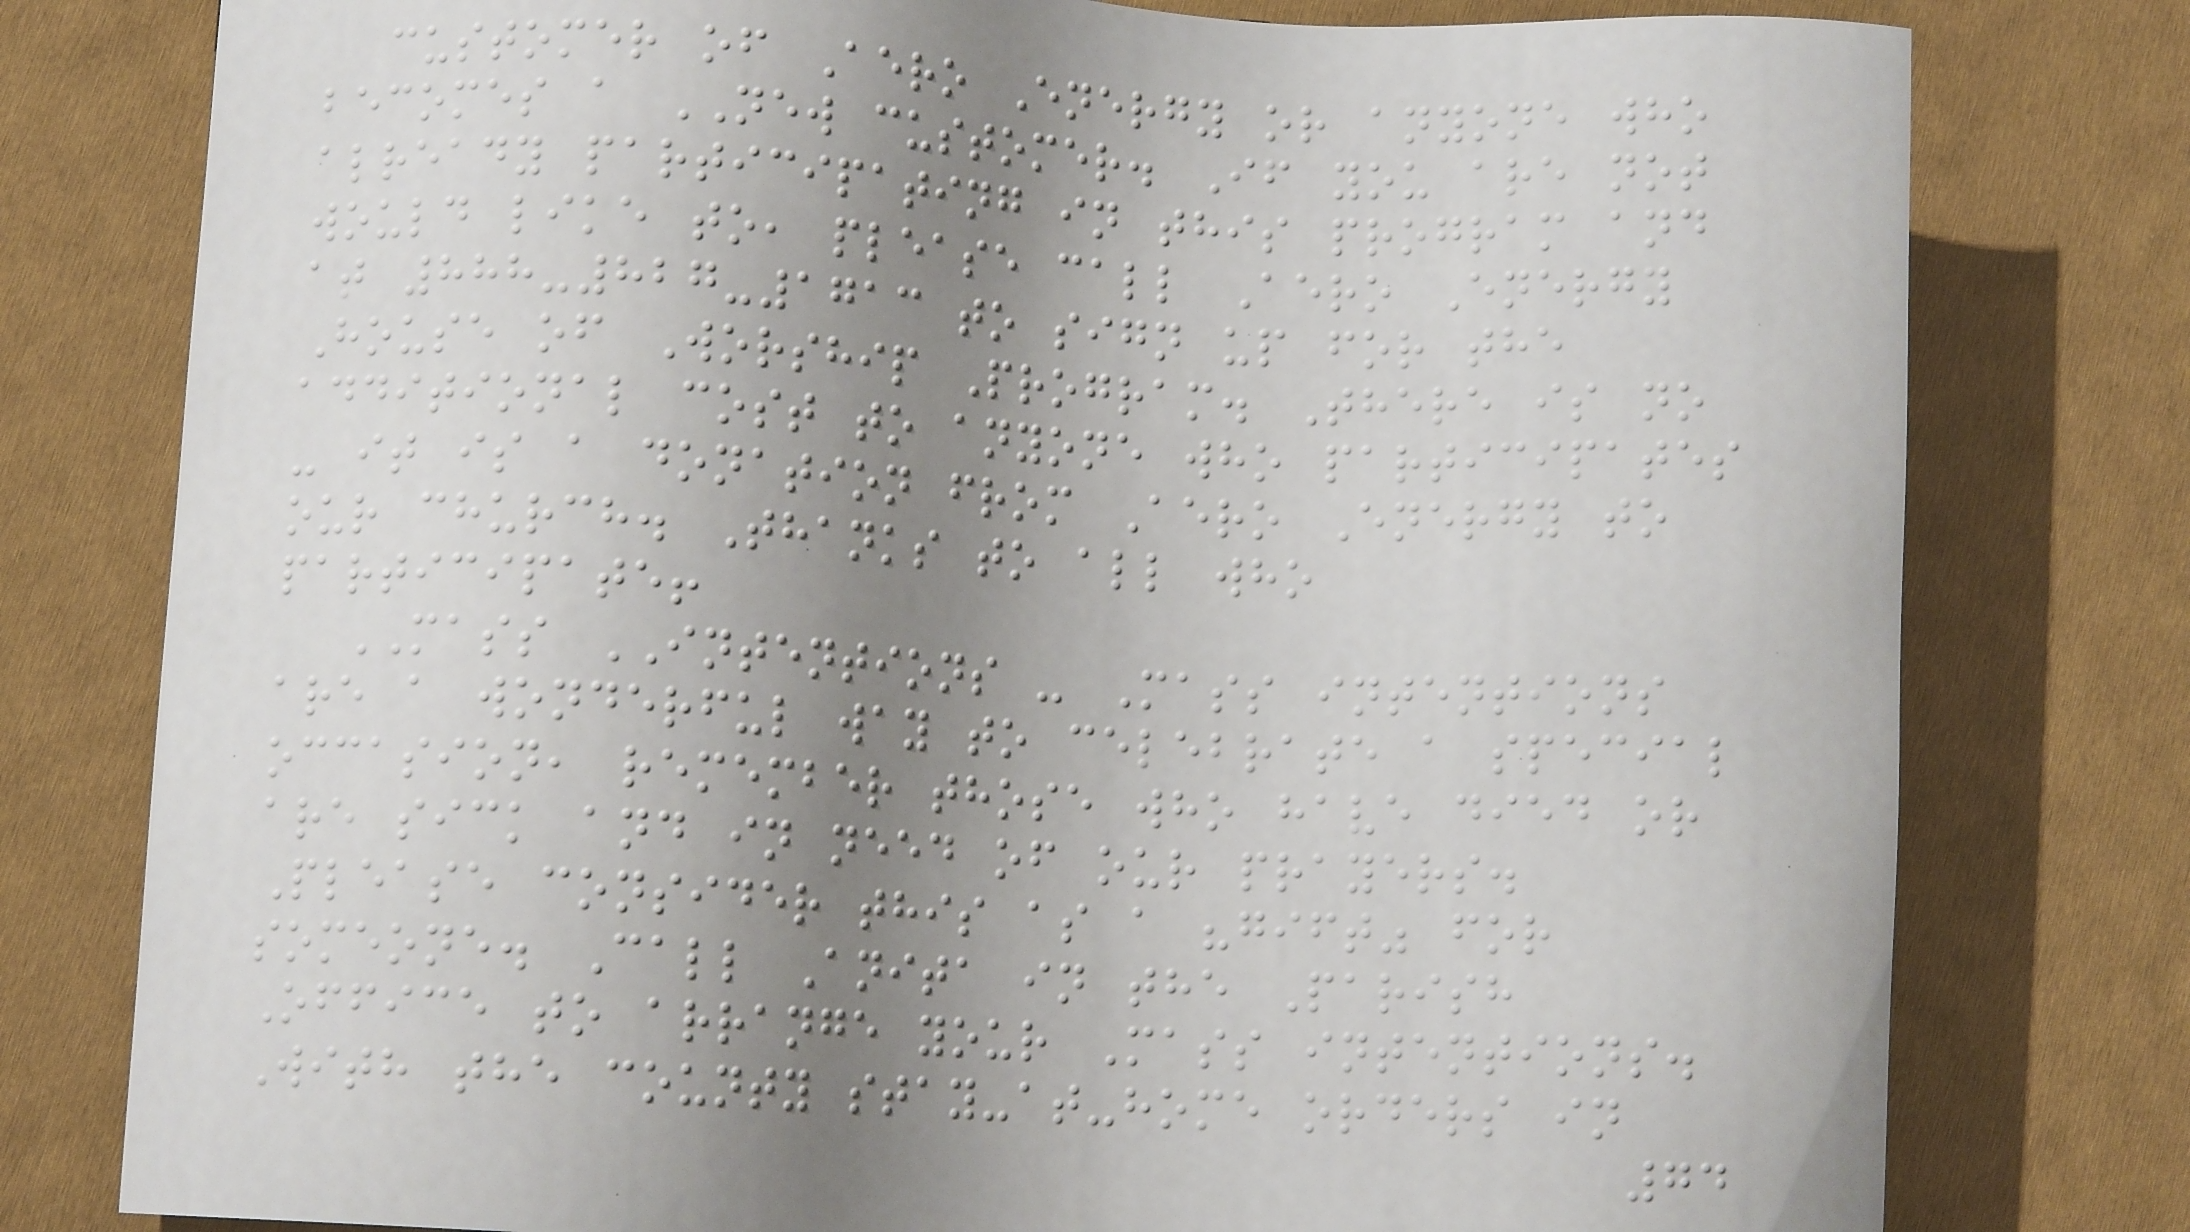customer of Aero Energy or anyone who
becomes a NEW customer. If you are not
already participating in this program and
would like to, please call Aero Energy
at 888-827-1713 to sign up for the
House of Worship Program. There is no
additional cost to anyone who participates
- it is a donation from Aero Energy to
our church. Thanks to all who
participate!
MASS INTENTIONS - Mass intentions
are a wonderful way to celebrate a special
occasion, remember those who have died or
are sick and in need of our prayers.
Please consider this as a "gift" for
someone. Call Anita in the Parish
Office to arrange your Mass intentions.
With the county stay-at-home orders in
74
